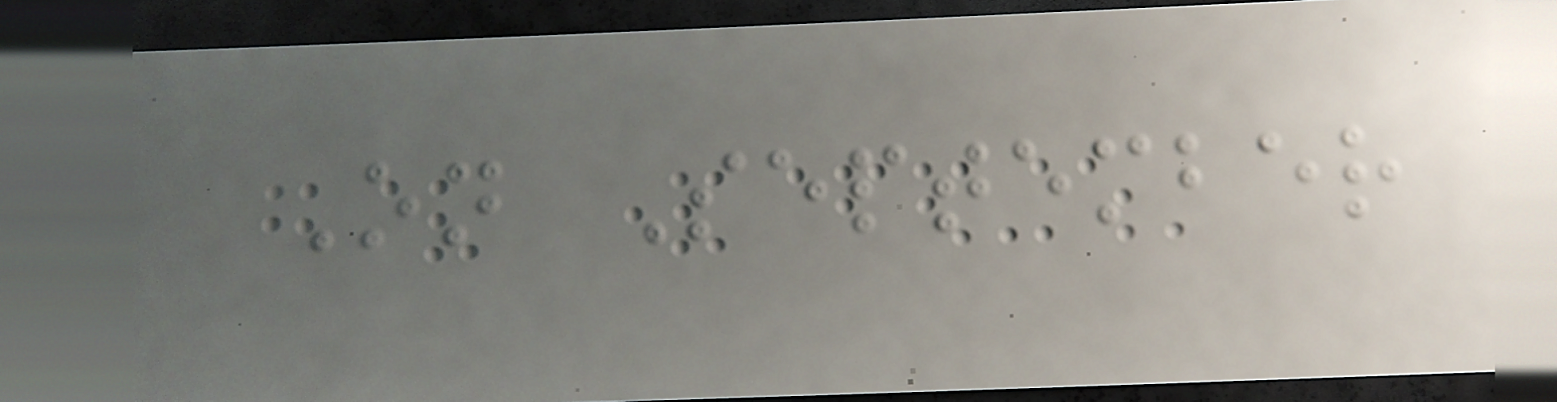On September
